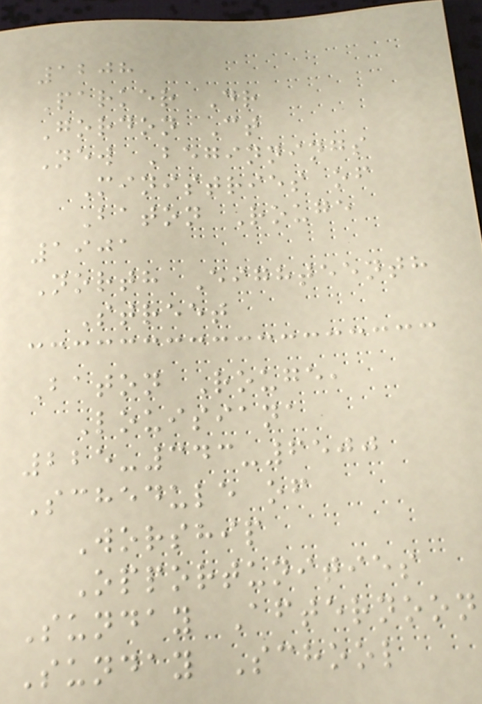1208
Parker Dr
Gordon Ct
New Beginnings
Ministries of
Baton Rouge
1901
North Eighteenth
Street
Baton Rouge,
Louisiana
225-343-6500
Schedule of
Worship
Opportunities
Sunday Afternoon
Sunday School
